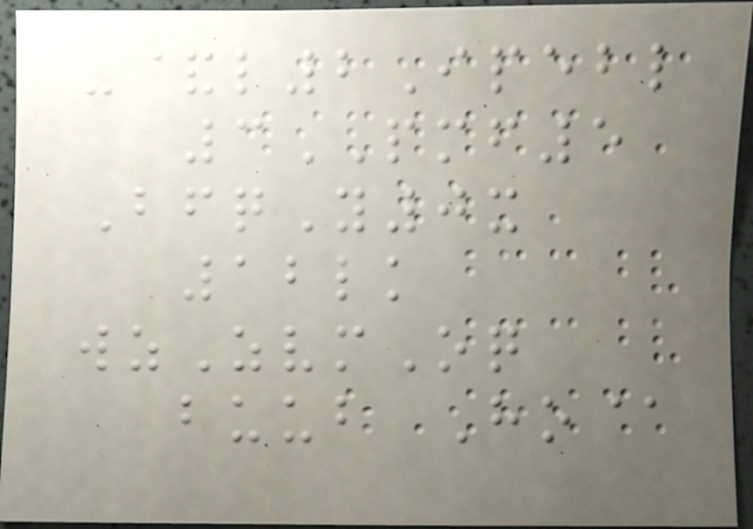-&l2Ipebl
3PMF5
BfqY0x
12lk
wzZvmOq
buub Ho@
